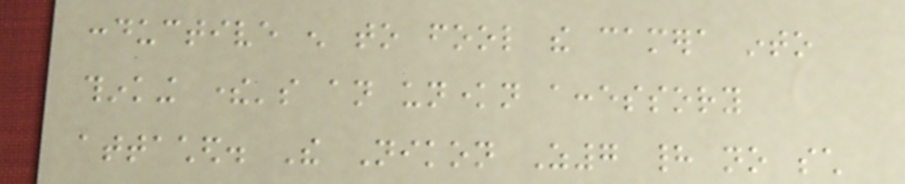conductive enough to fool the camera into
thinking there's an unknown accessory
attached. The Nikon Z7 had no such
